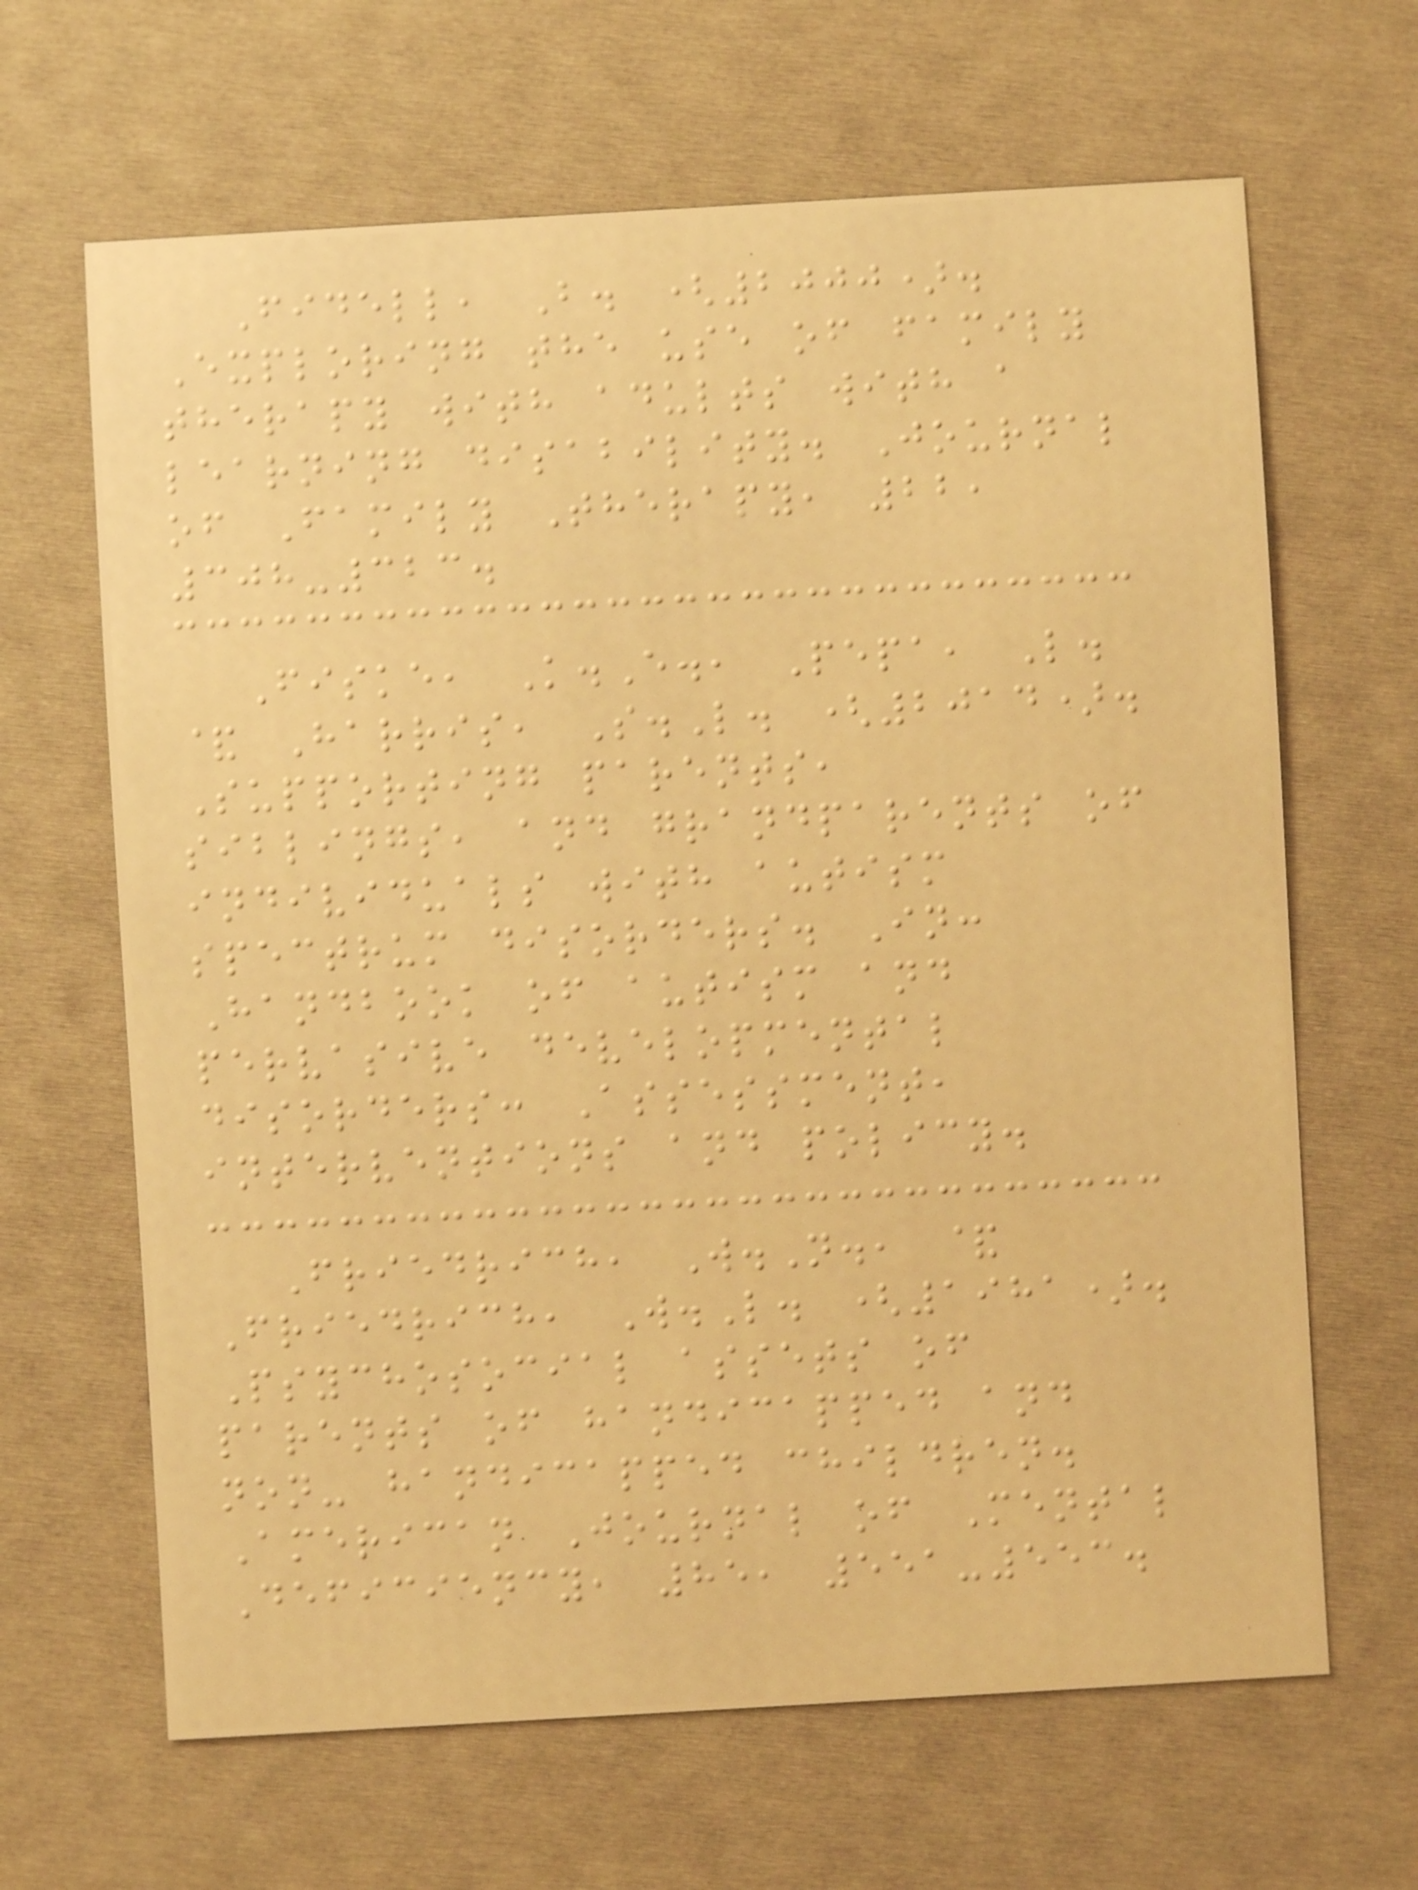Fidell, B. (2000).
Exploring the use of family
therapy with adults with a
learning disability. Journal
of Family Therapy, 22,
308-323.
Fiske, K.E., Pepa, L.
& Harris, S.L. (2014).
Supporting parents,
siblings, and grandparents of
individuals with autism
spectrum disorders. In:
Handbook of autism and
pervasive developmental
disorders: Assessment,
interventions and policy.
Friedrich, W.N., &
Friedrich, W.L. (1981).
Psychosocial assets of
parents of handicapped and
non- handicapped children.
American Journal of Mental
Deficiency, 85, 551-553.
